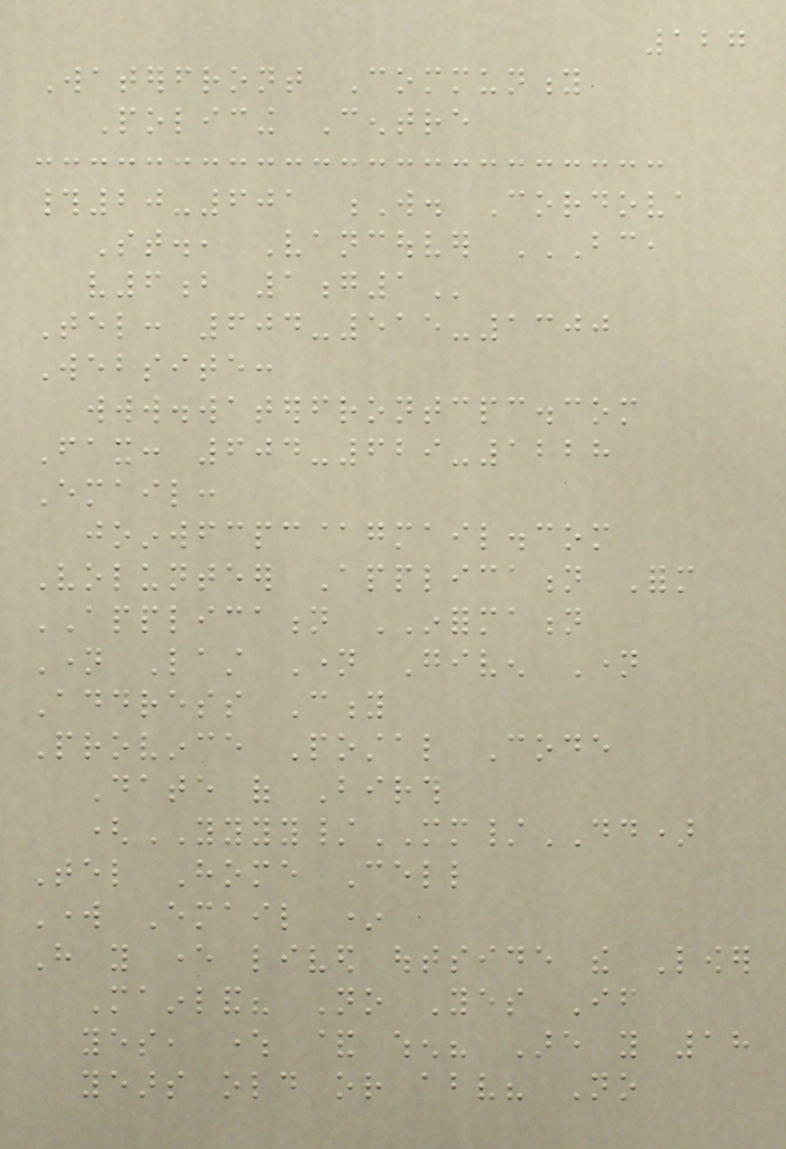127
Waterfront Community
Policing Centre
#20-601 W. Cordova
St., Vancouver BC,
V6B 1G1
Tel: 604-515-1300
Website:
www.waterfrontcpc.com
Fax: 604-629-1228
Email:
joinwfcpc@gmail.com
Volunteer Application Form
APPLICATION INFORMATION
Name Last Name Given Name
Address City
Province Postal Code
Date of Birth
(YYYY/MM/DD)
Tel Home Cell
Work Email *
Have you ever lived outside the Lower
Mainland? No Yes If
yes, where & when? Are you 18
years old or above? No
